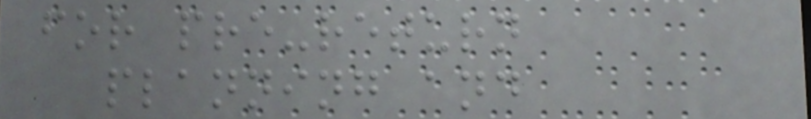for pre-return
planning and
